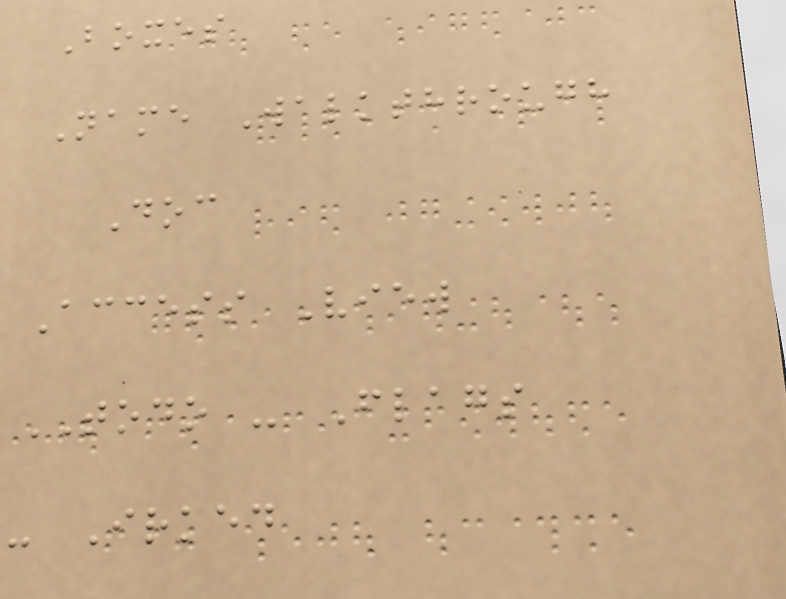Boxes
Name Walkthrough
Doc
Access View
TODO - Flags
- Irked
